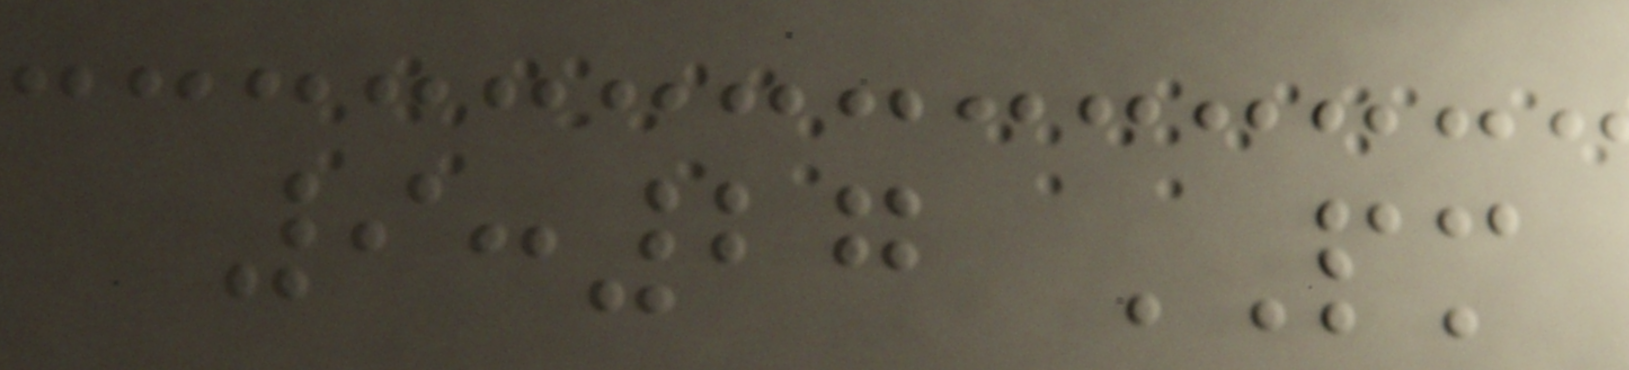9:27 PM
